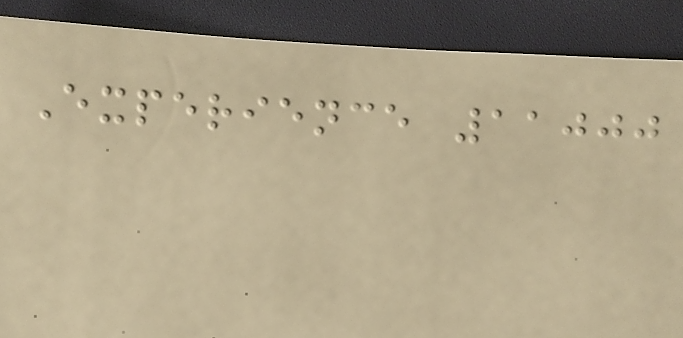Experience 11000
